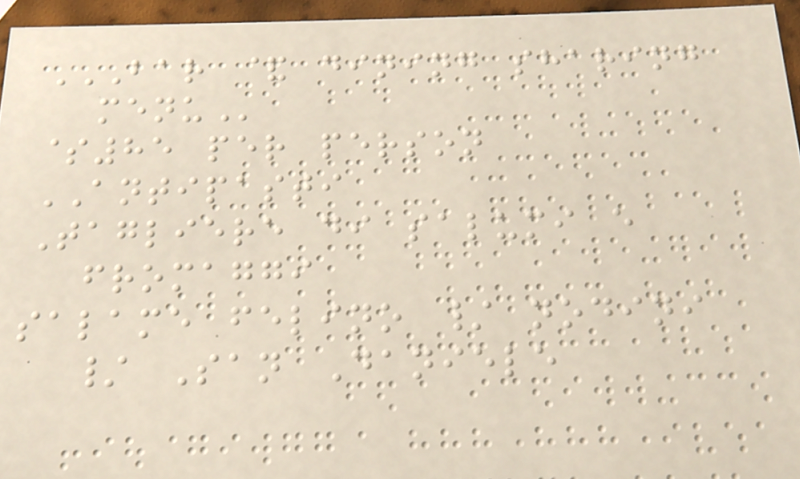BAR & DINING SHARING
MENU
$85 per person
ANTIPASTI
Tagliere di salumi e
fromaggi
salame felino / nodini
/ San Daniele
